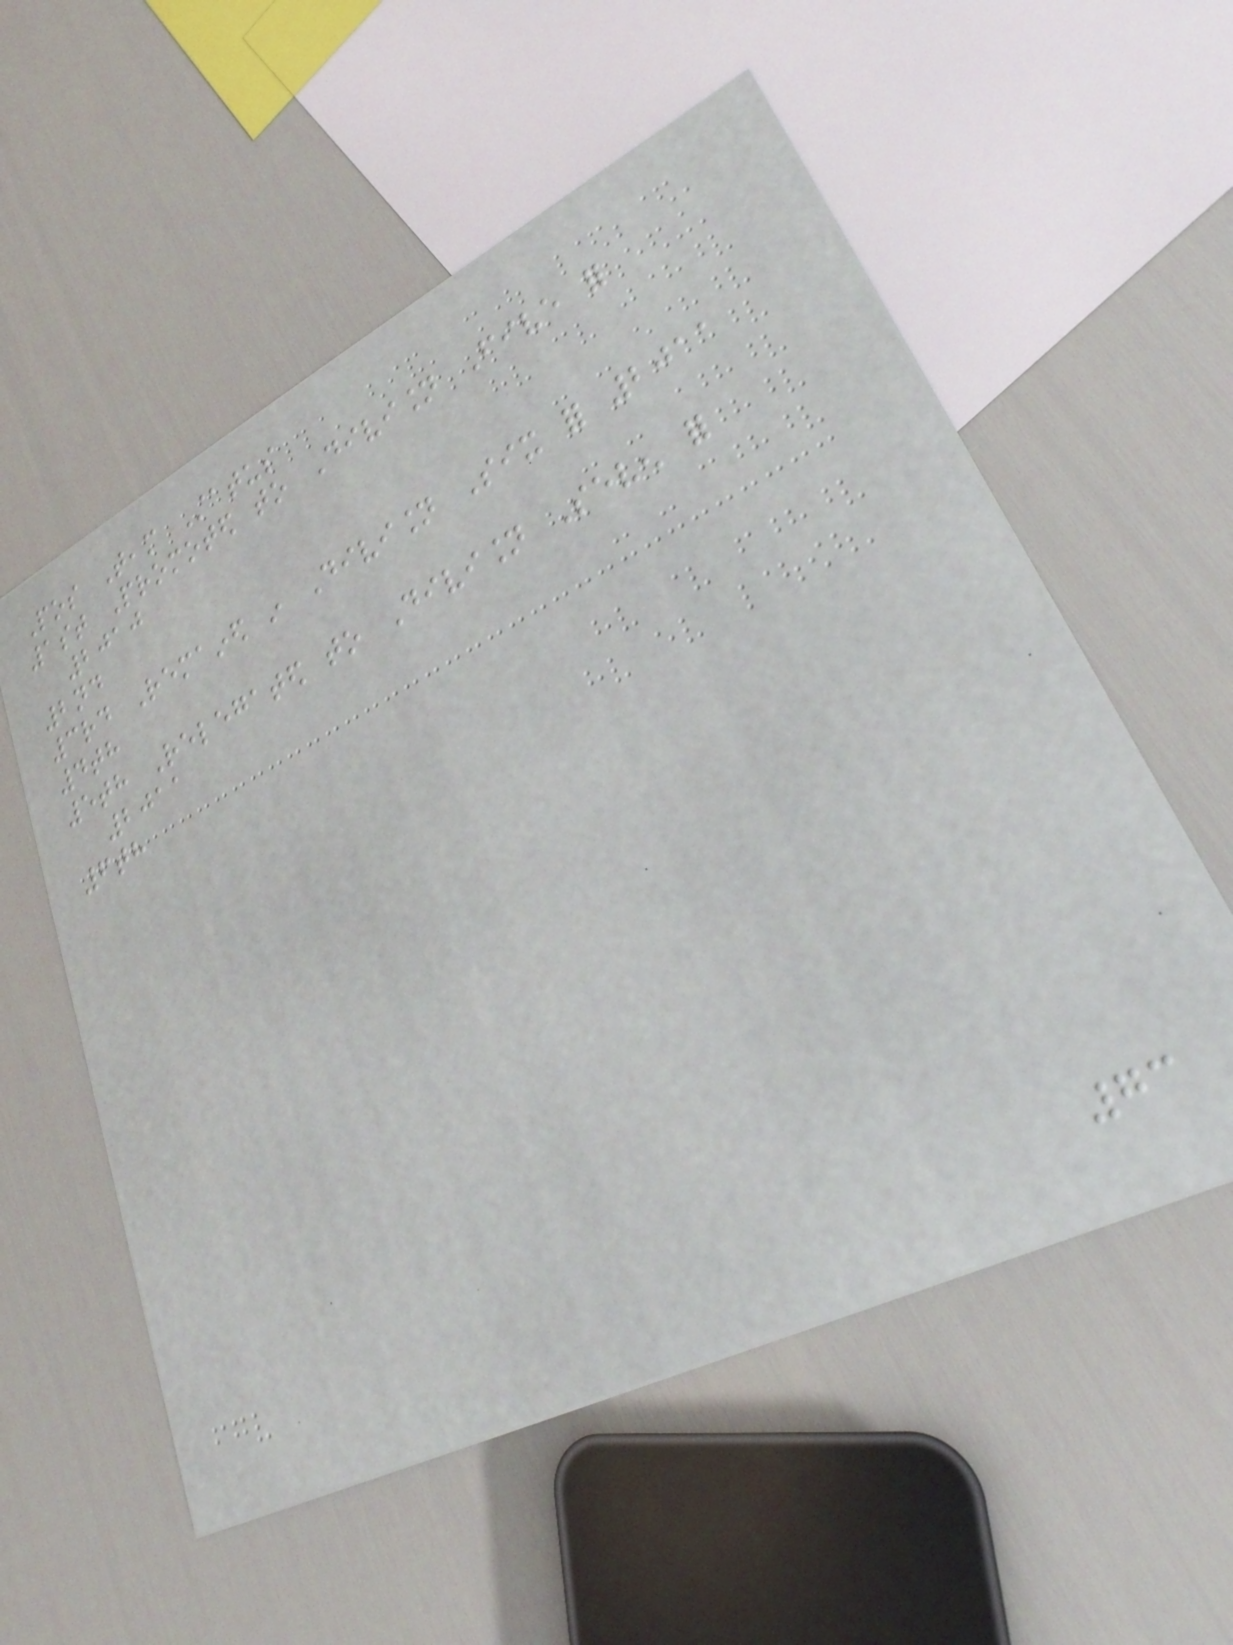Pos Team Status
1st Promoted to Division Five for
2010
2nd
3rd Remained in Division Six for 2011
4th
5th Relegated to Division Seven for
2011
6th
73
